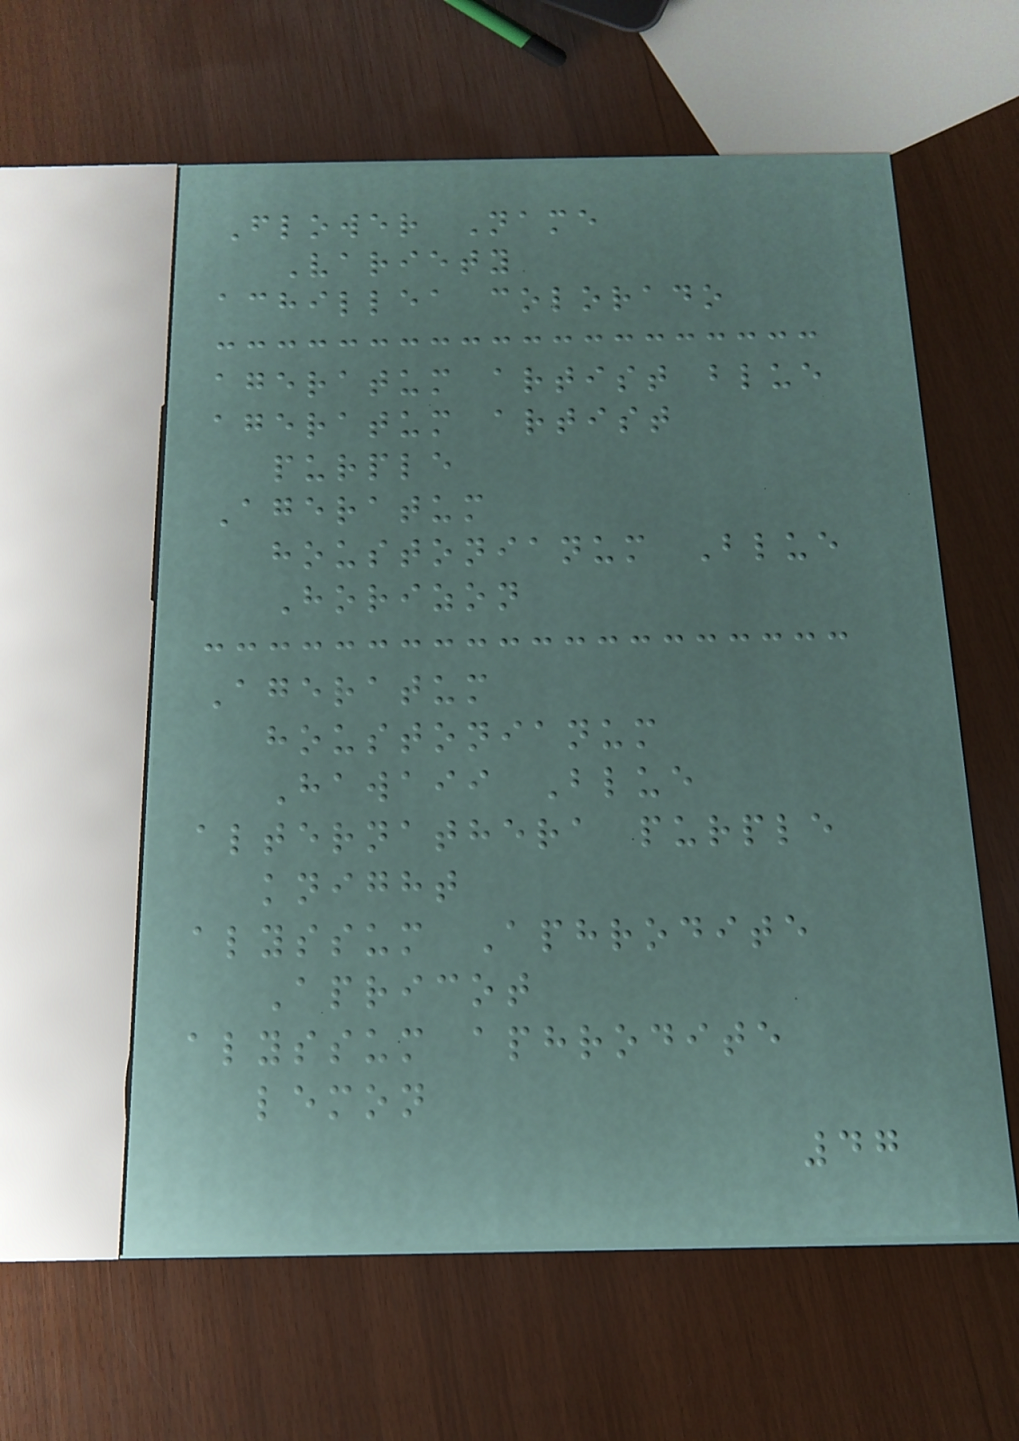Flower Name
Variety
achillea colorado
ageratum artist blue
ageratum artist
purple
Ageratum
houstonianum Blue
Horizon
Ageratum
houstonianum
Hawaii Blue
alternathera purple
knight
alyssum Aphrodite
Apricot
alyssum aphrodite
lemon
47
